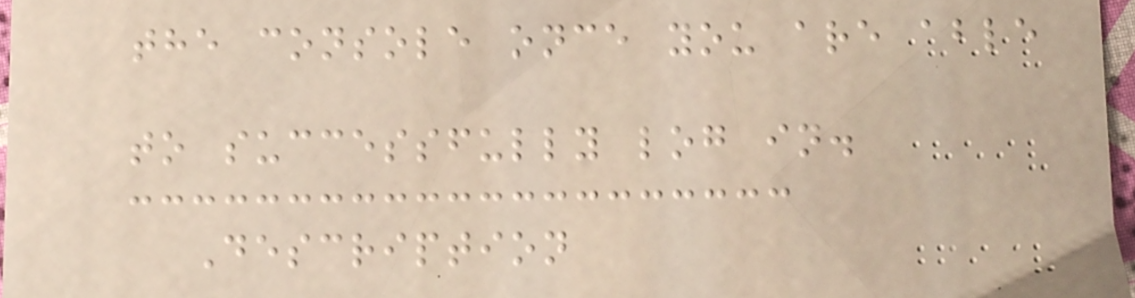the console once you are able
to successfully log in.
Description
